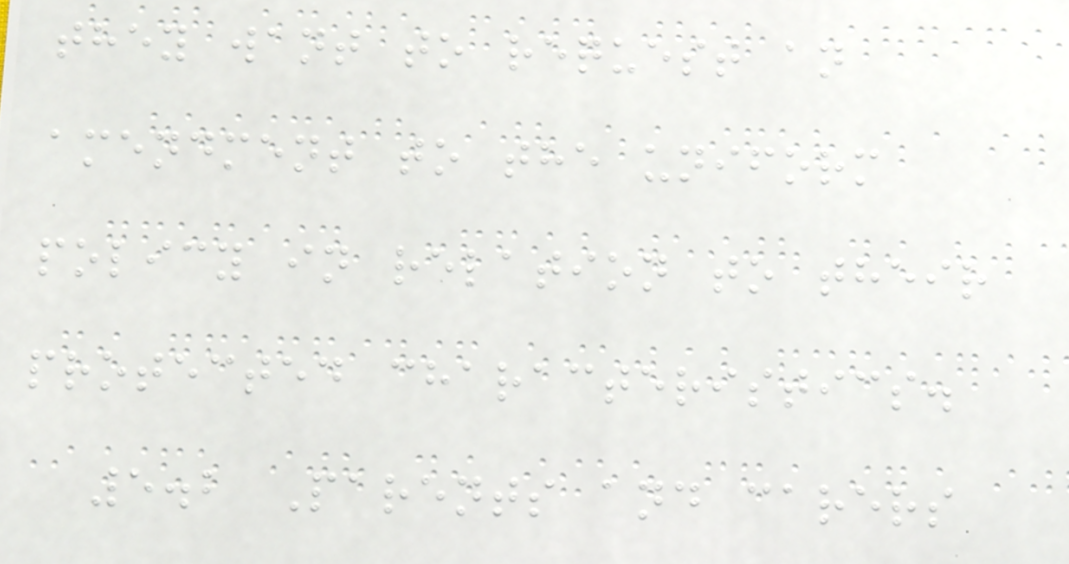they want to request an
amendment to the uniform
policy in relation to their
protected characteristics.
5.2 Parents and carers
